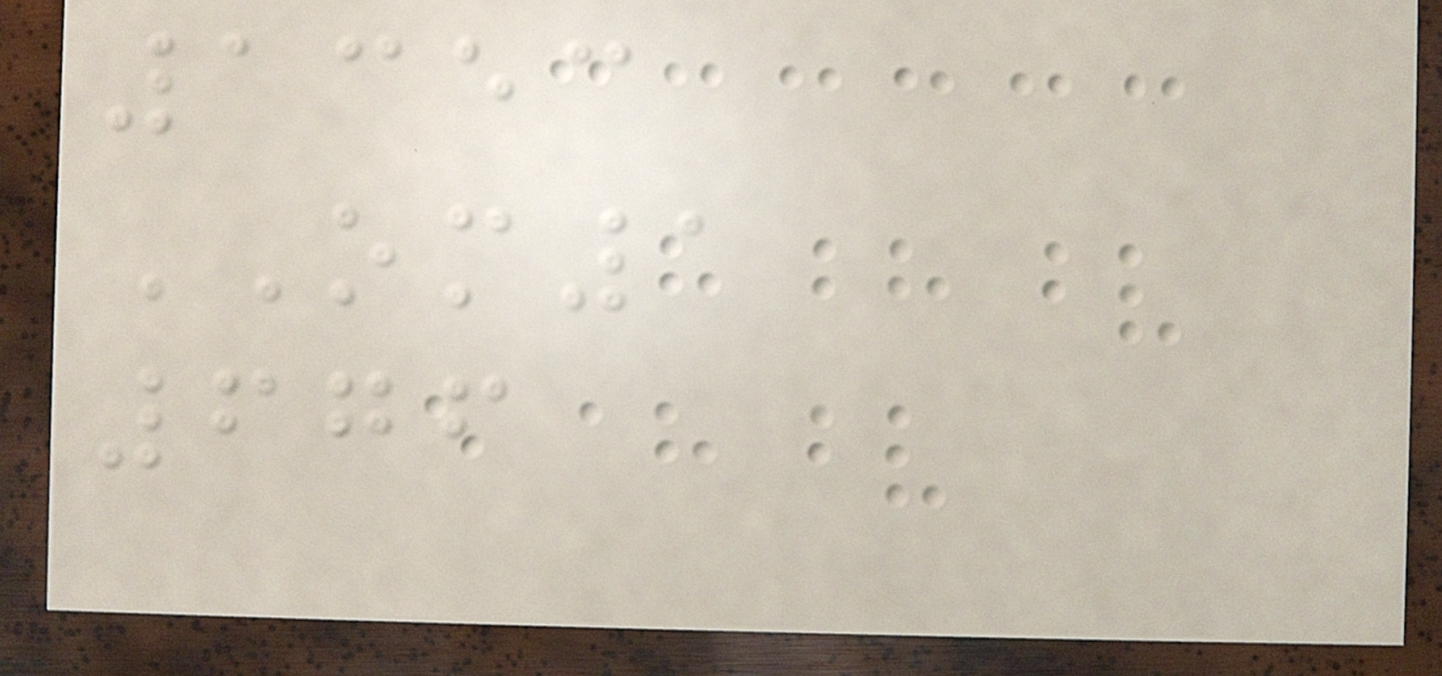1353
OM1
676
